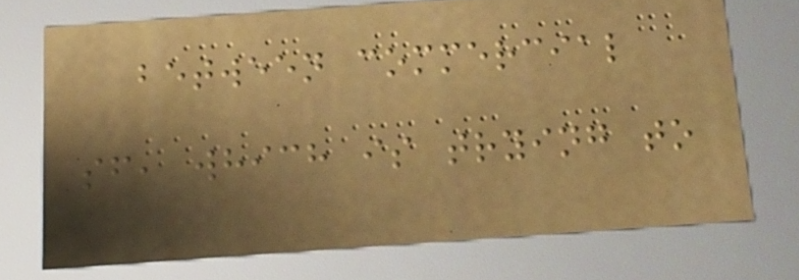between commercial
sf, which is trying to
